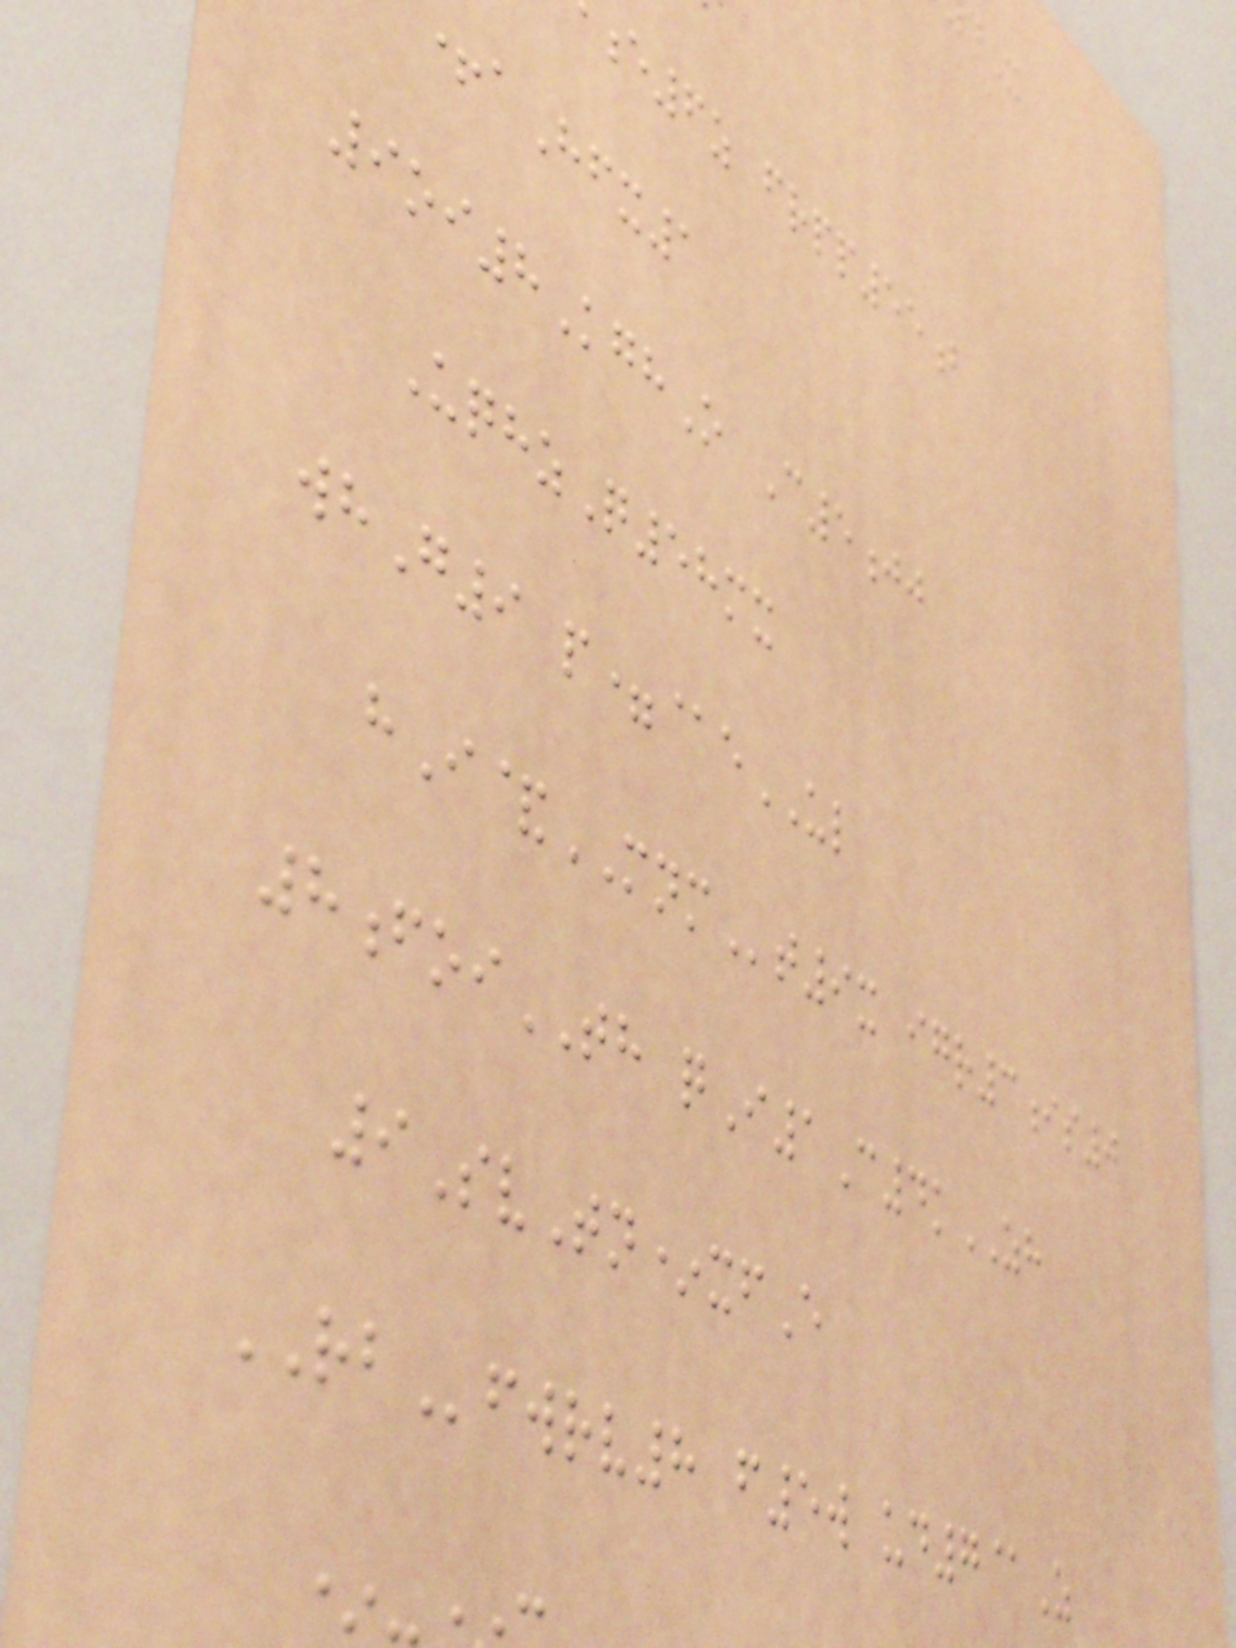e6z frpp55b
aHfx1
9oi8KghO C5jj
UqhzQ58mx
whG9 p=@eUL
hI&MNMt9x igr3is0
8foiTH qI1C4kZH
9SvTn*xfE
RBfwrv8 f5w ud7@Z
